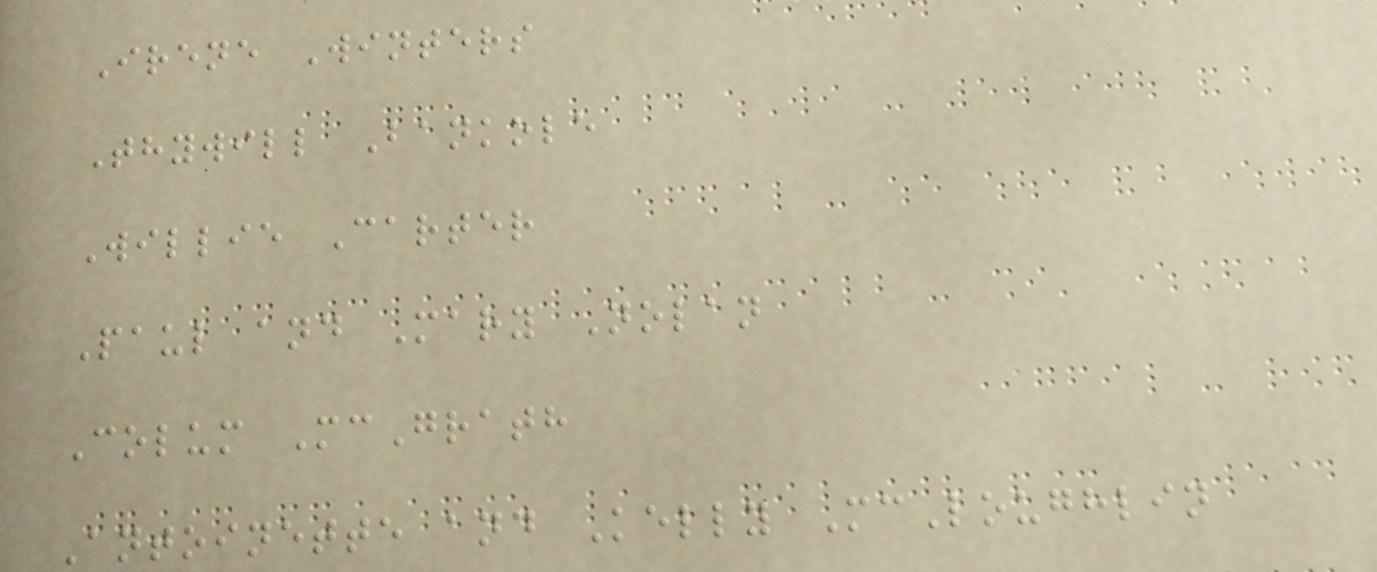Irene Winters
Thywill Bankole
Willie Carter
Paul and Mary Nolan
Colum McGrath
Antoinette and Kelly McLoughlin
